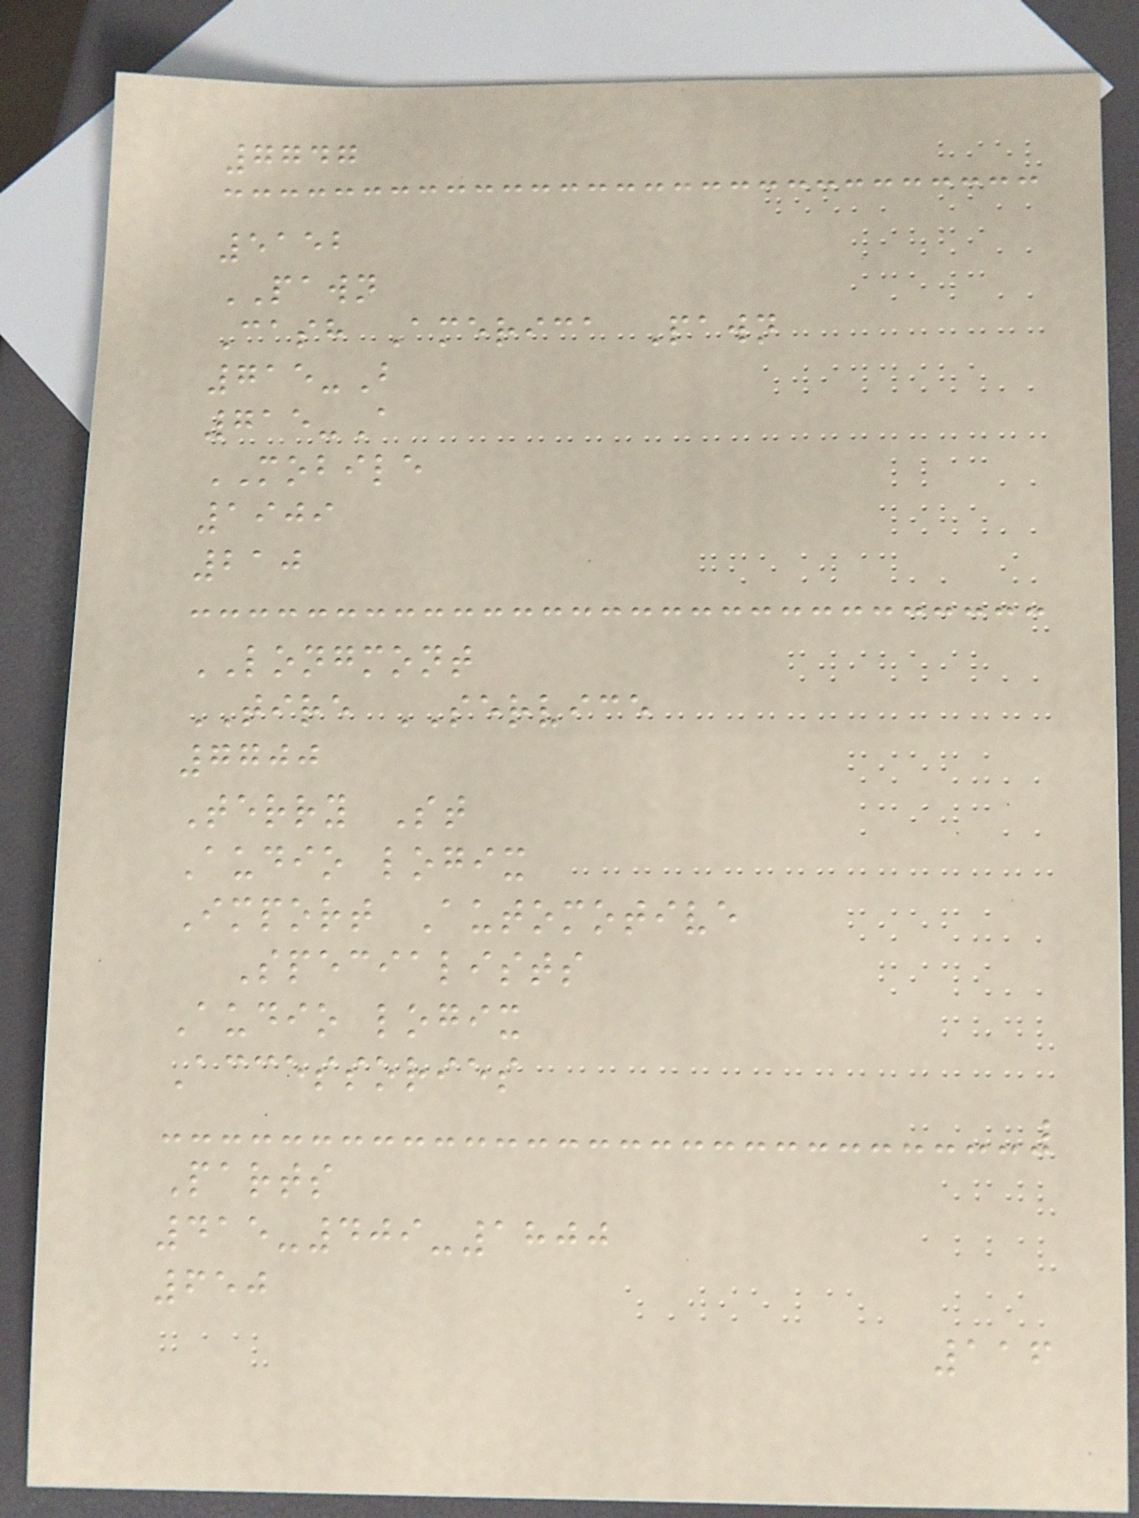7747
5152
PAWN
Cash America Pawn
715-B
715-A
MOBILE
1909
210
LONGMONT
TIRE SERVICE
7700
Terry St
Audio logix
Import Automotive
Specialists
Audio logix
Accessories
Parts
415-409-1800
650
116
